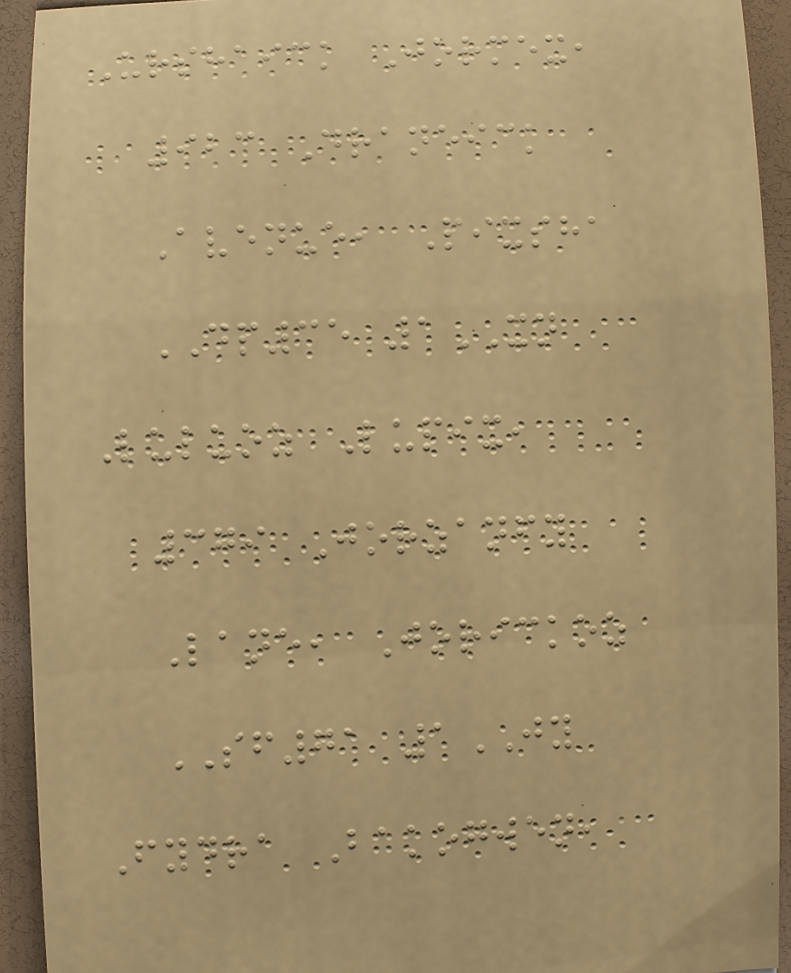Urshaick Jormex,
923 Draneick
Avenue, Pixsha
DP35 1XN
Luluoz Lupix,
379 Jorzanfy
Lane, Jorickoz
SF71 1JY
Fydra Bakogwen,
